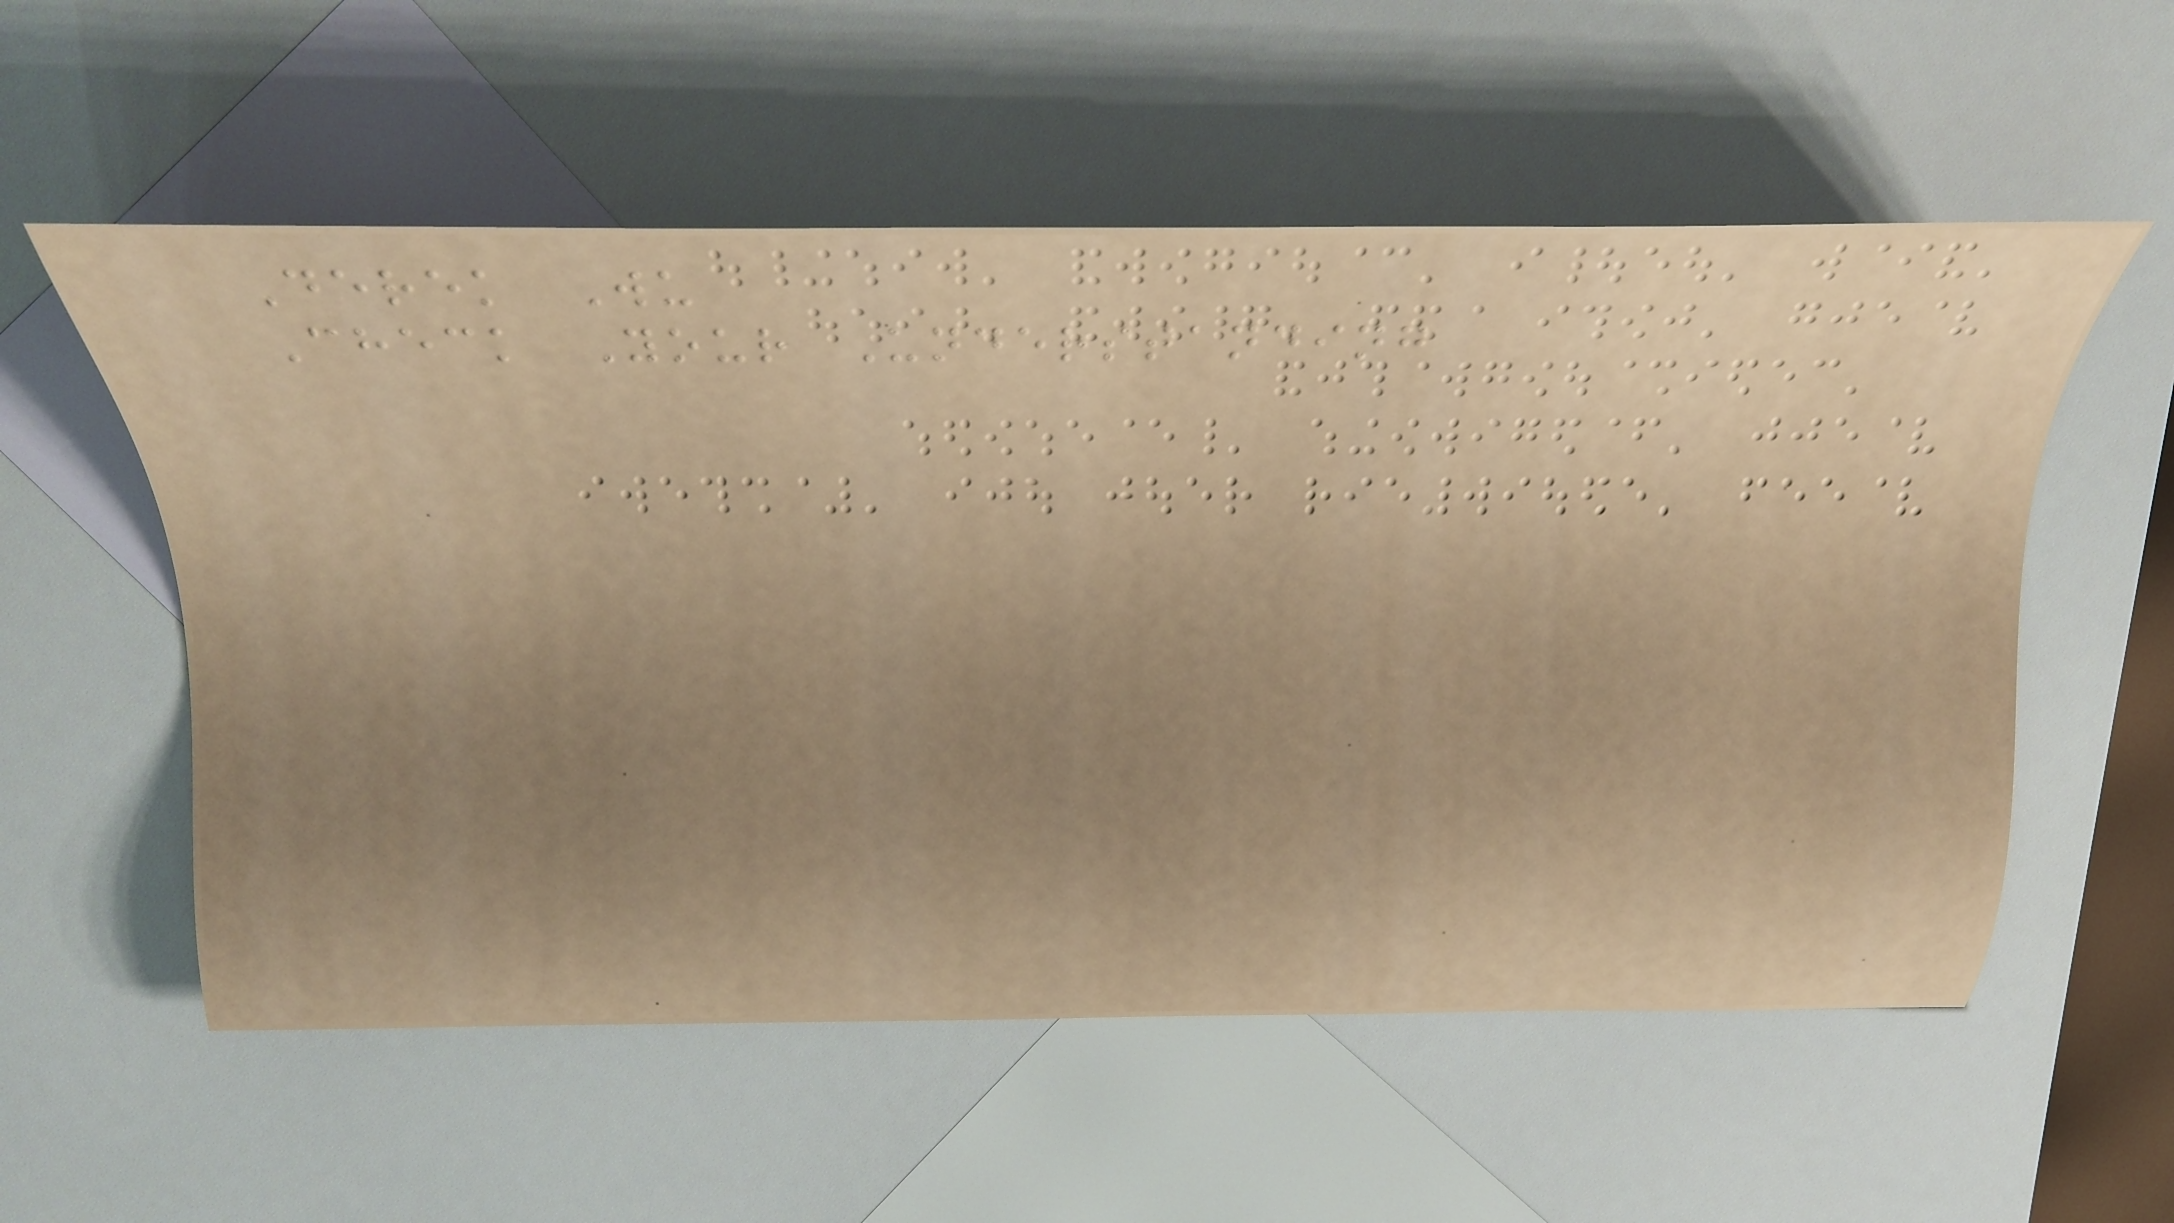Derek Wu
Check Your Understanding
